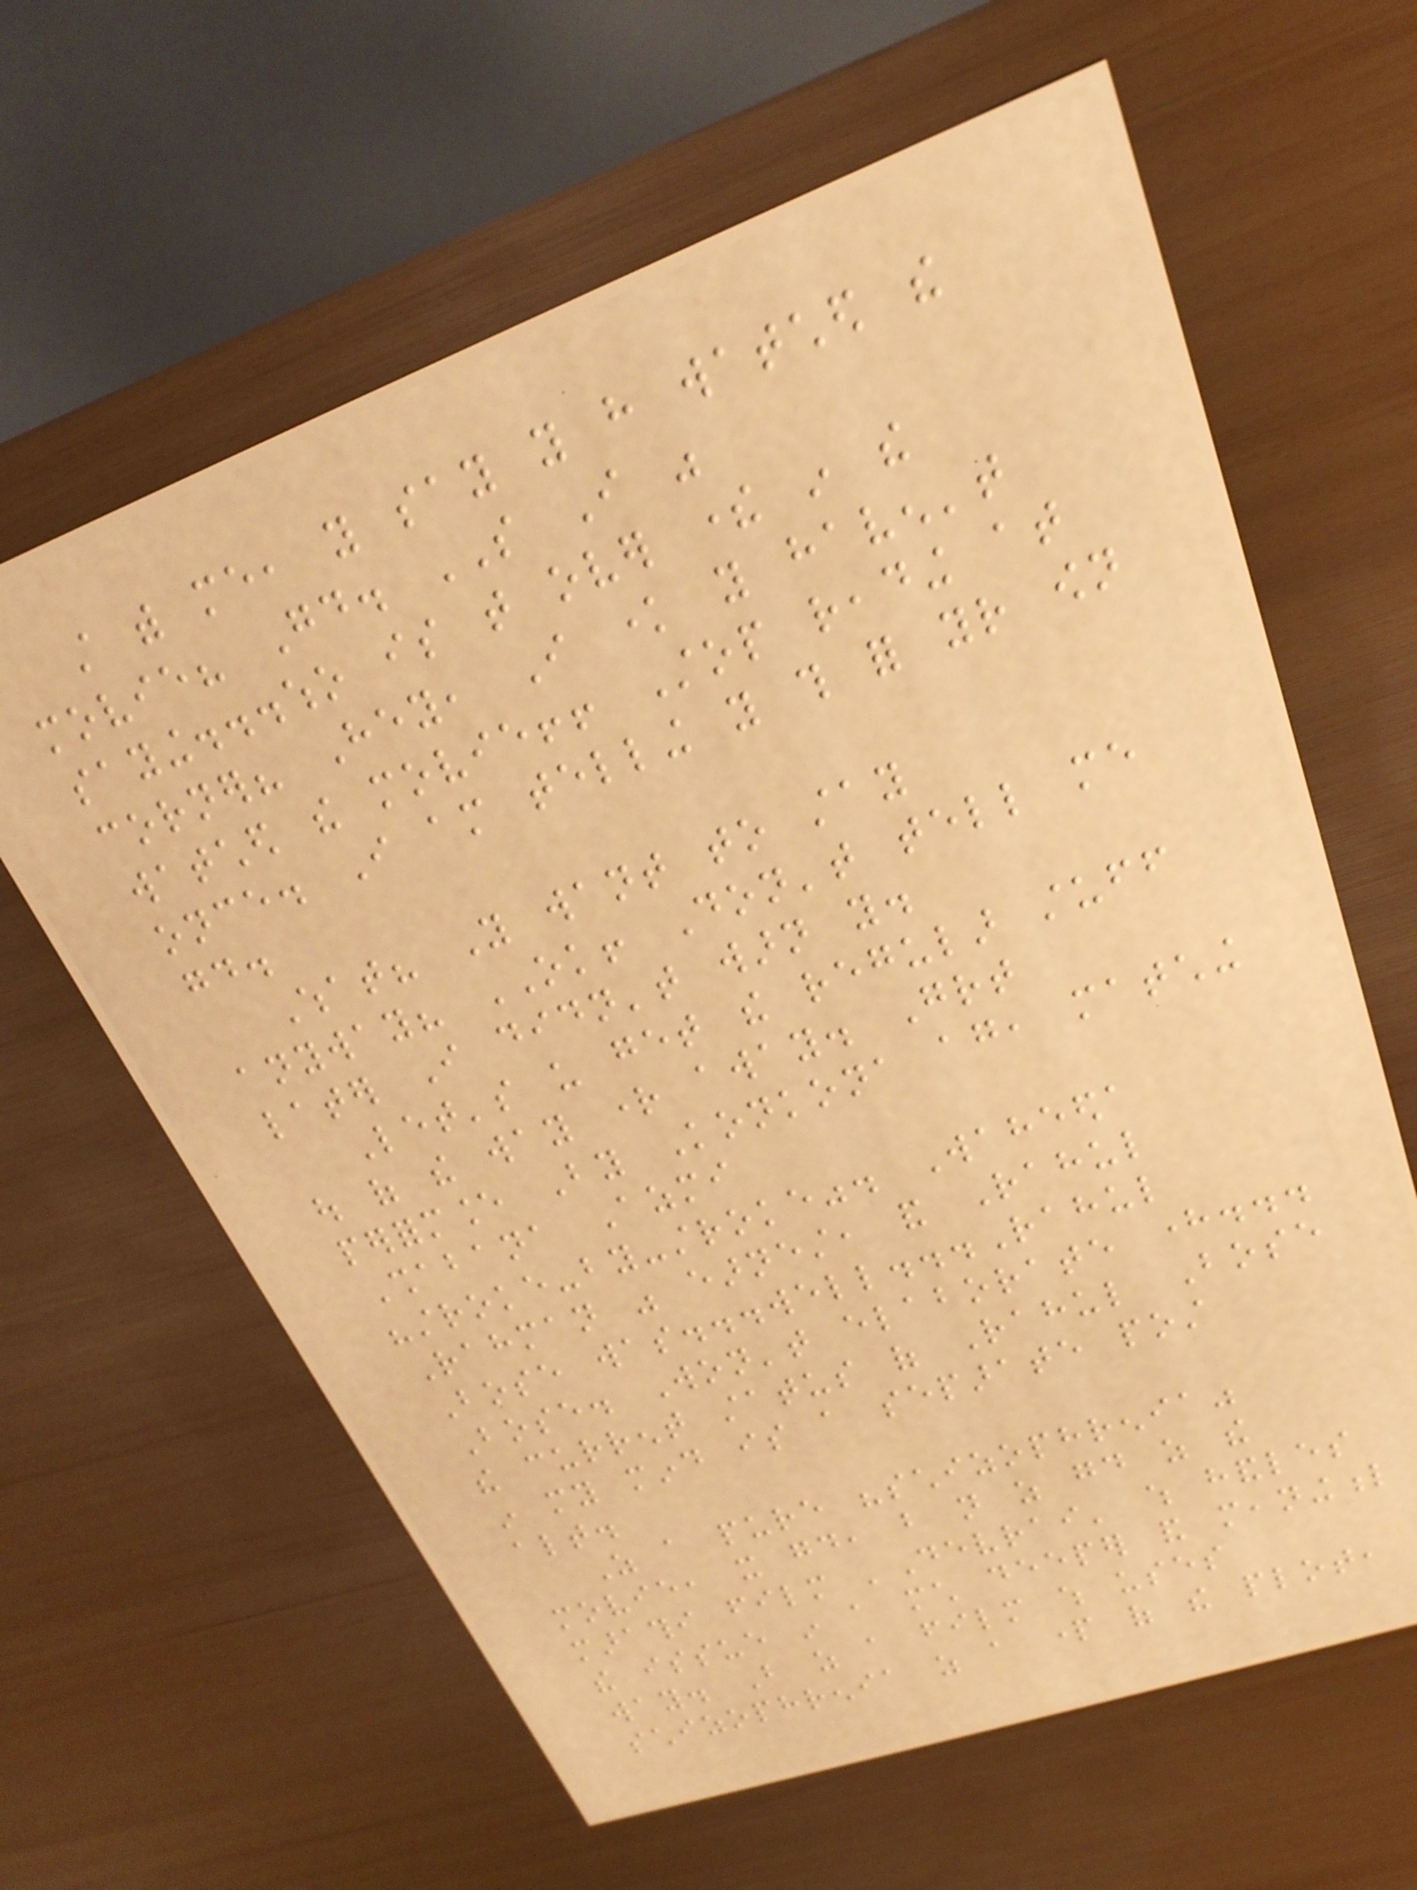still with me, you say you have watched the
movie? Good. SO I was
saying...who is that over there in the
corner? Hey, I know you haven't
watched the movie!! Stop reading at
once. I am telling you this for your own
good.
What? You want to stay
anyway? OK! Don't tell me
later I didn't warn you.
Let's us get the regular stuff
out of the way right away. Great
performance By Konkona again, matching
Shabana Azmi
"stroke-by-stroke". Waheeda
Rahman was earnest, and Rahul
Bose was...well...Rahul
Bose. Won't elaborate here...
the current status of Rahul Bose
in my mind is a separate post
altogether.
As a pure "schizophrenia"
movie, it good, but not as good as the
marathi film 'Devrai' which handles
the issue in a much deeper and meaningful
way. But as a film which uses
schizophrenia as a part of the plot,
